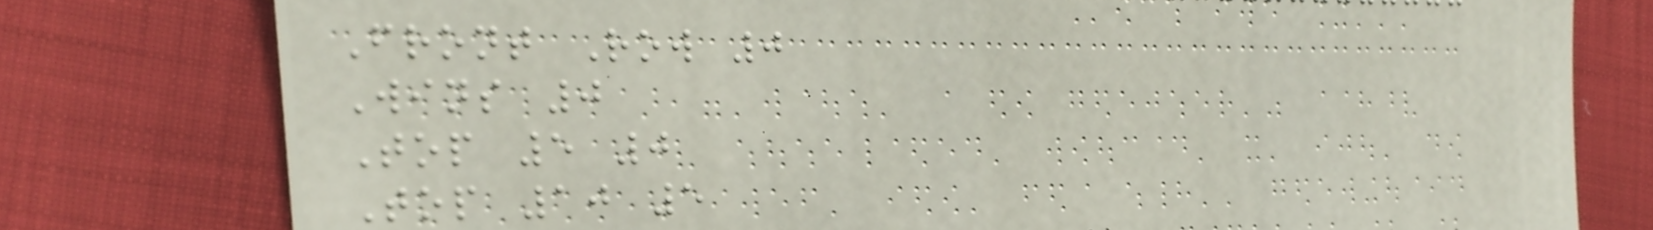Front Row 0
Wins 0
Top 5 0
Top 10 5
